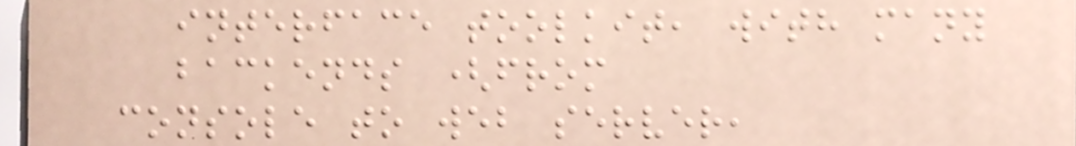interface toolkit, with many
backends (from
console to web server,
